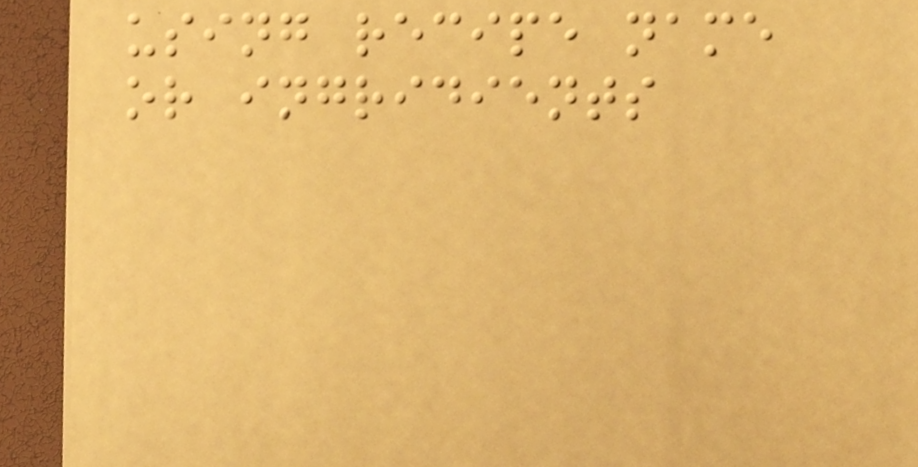using recipe name
or ingridients
